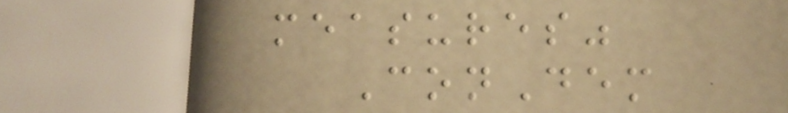measures"
ConDem
